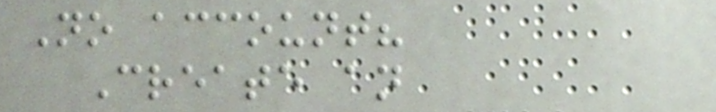No account?
Create an
